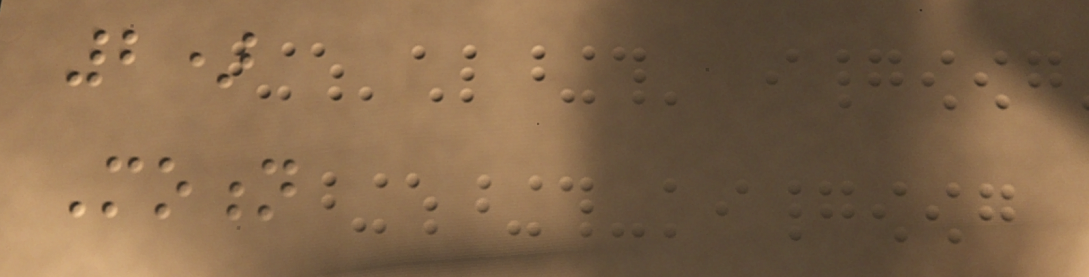2)
Motion
